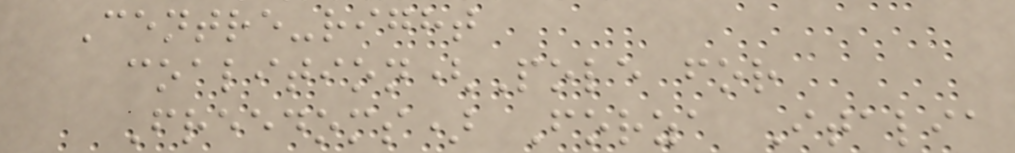Centre-right
coalition(Pole for
Freedoms) Forza Italia
